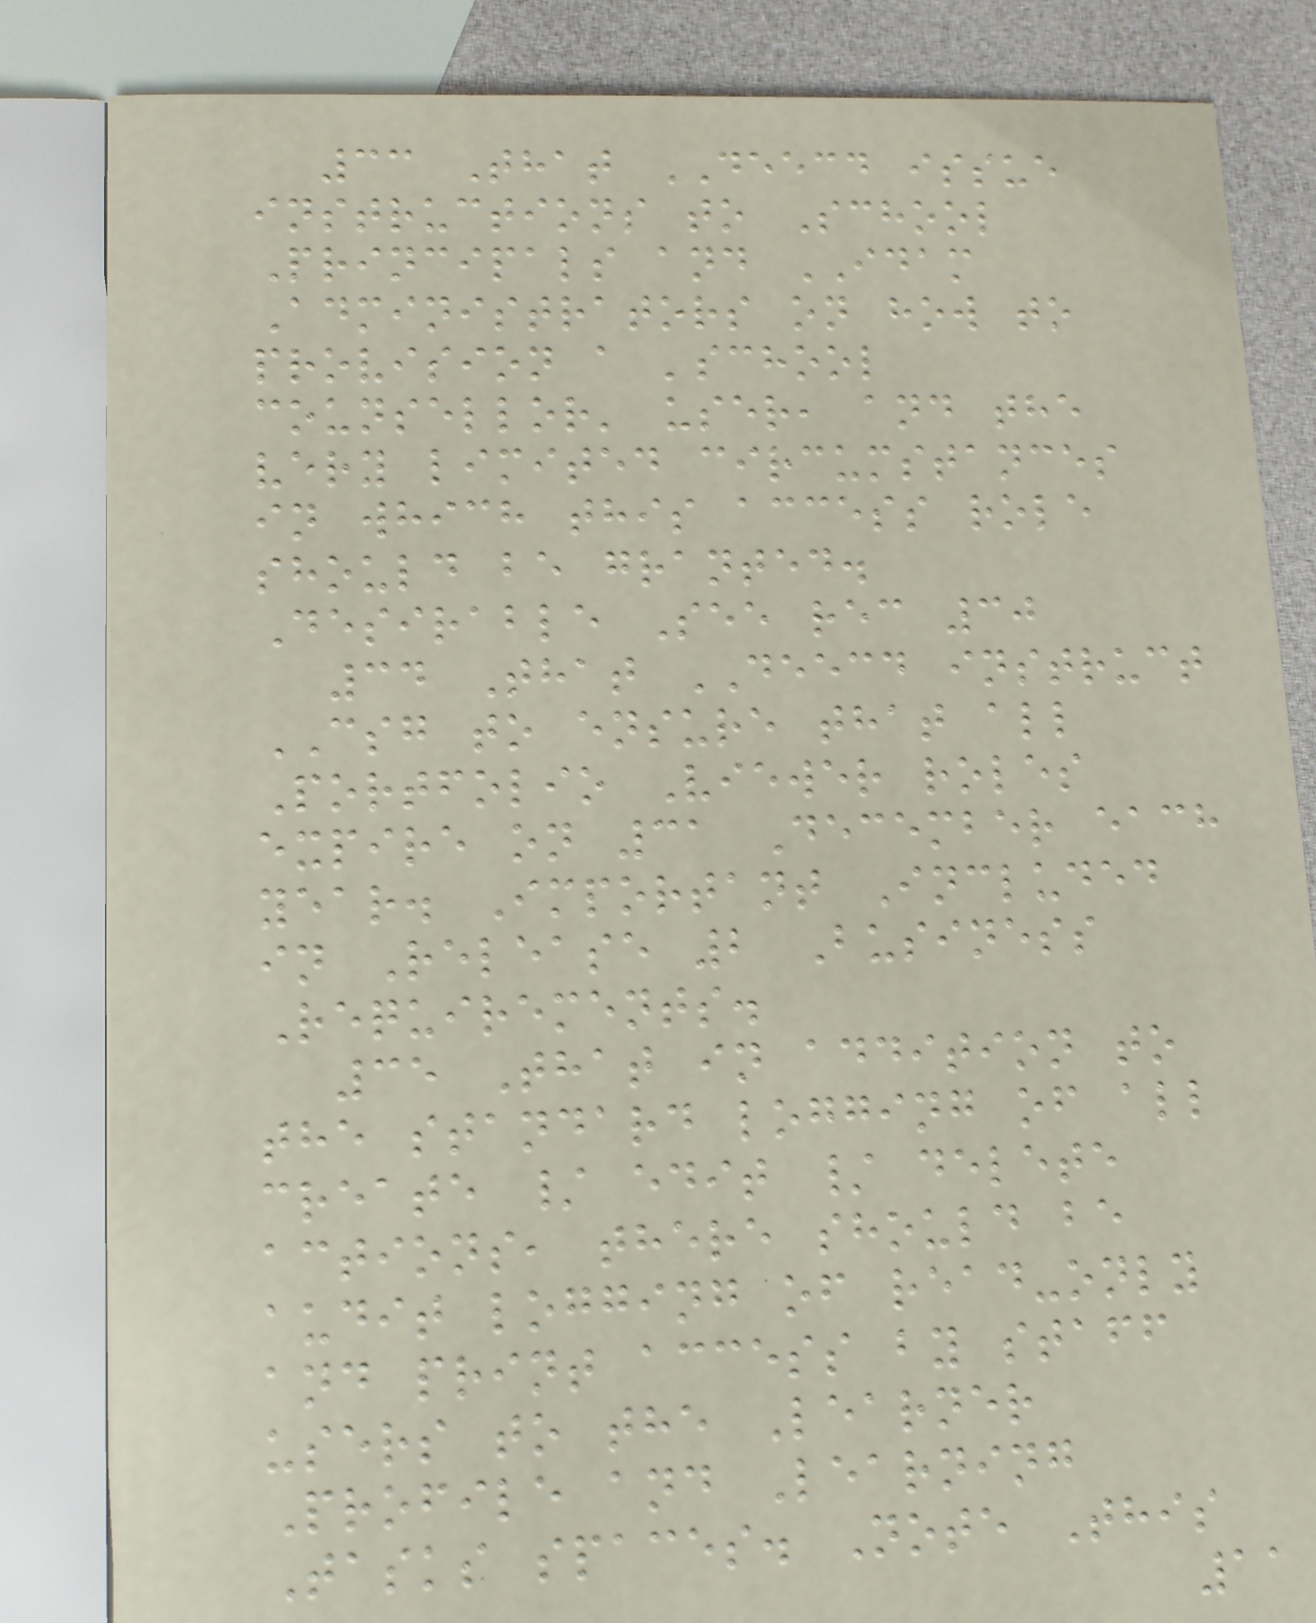33 That DEECD issue
instructions to School
Principals and IDAM
Administrators on how to
provision a 'school
counsellor' user, and the
very limited circumstances
in which this access role
should be granted.
Desirable See rec 30
34 That DEECD instruct
CSG to ensure that all
Portfolio Viewer roles
expire on 31 December each
year. Important Included
in Release 2 Business
Requirements.
35 That in addition to
the standard logging of all
create / edit / delete
actions, there should be
audit logging of read-only
and print access by staff
users to the Learner
Profile and Learning
Tasks spaces. Note This
11
